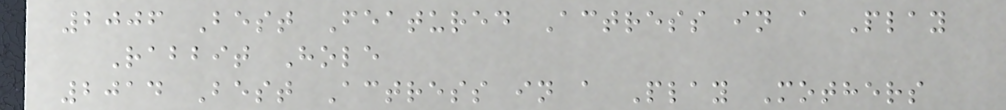2006 Best Featured Actress in a Play
Rabbit Hole
2014 Best Actress in a Play Mothers
